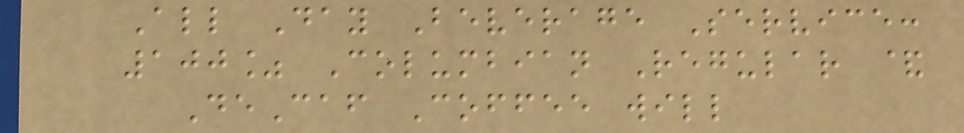All Day Beverage Service:
100% Columbian Regular &
DeCaf Coffee will
